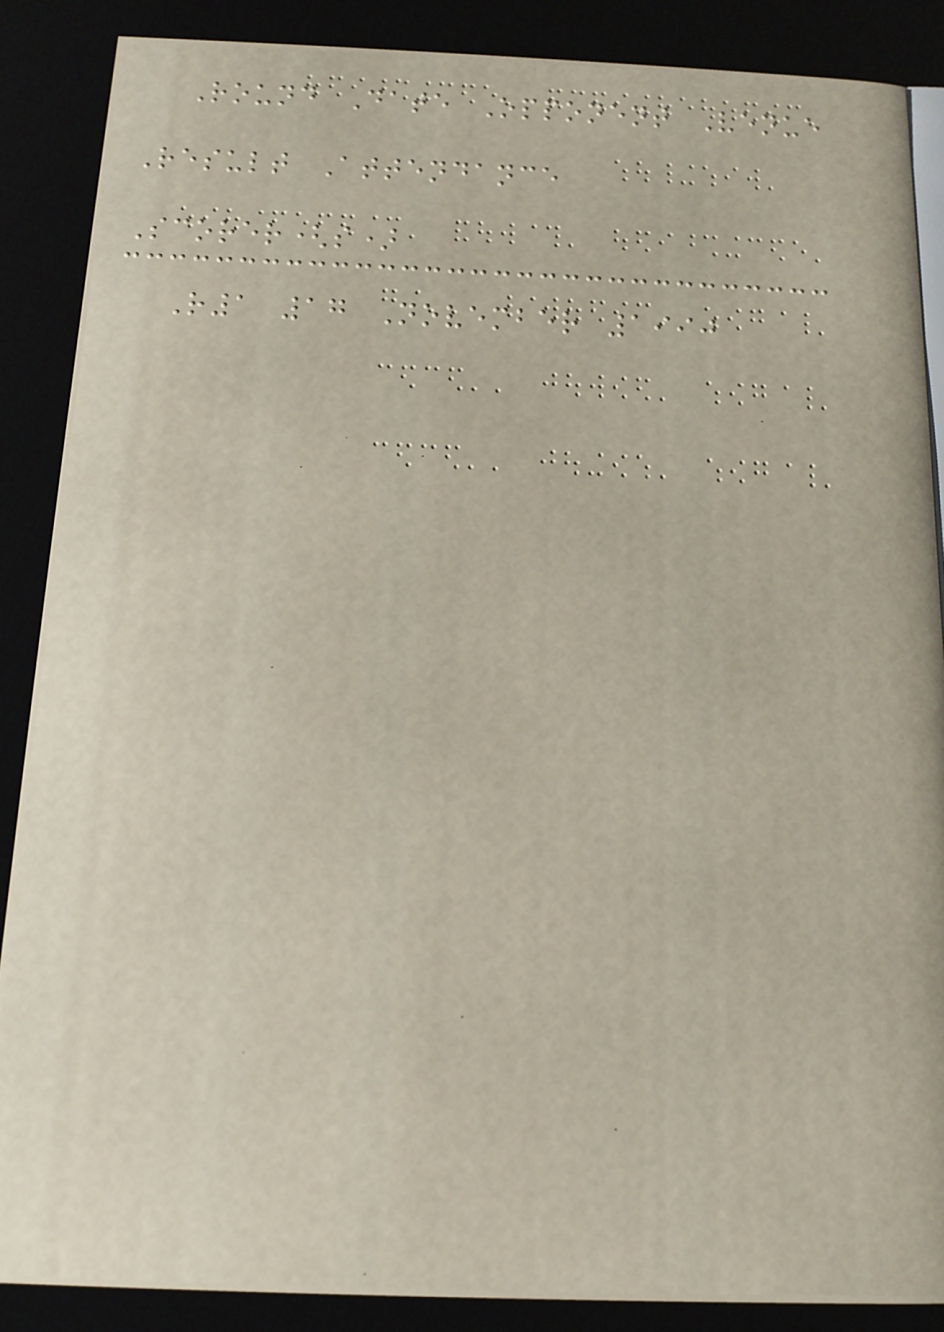Round Date Opponent Venue
Result Attendance
Scorer(s)
R1 17 November 1990
